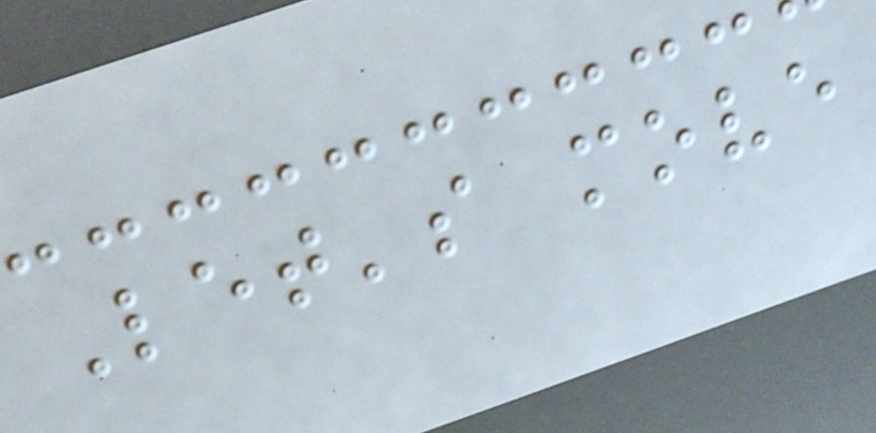Let's move
